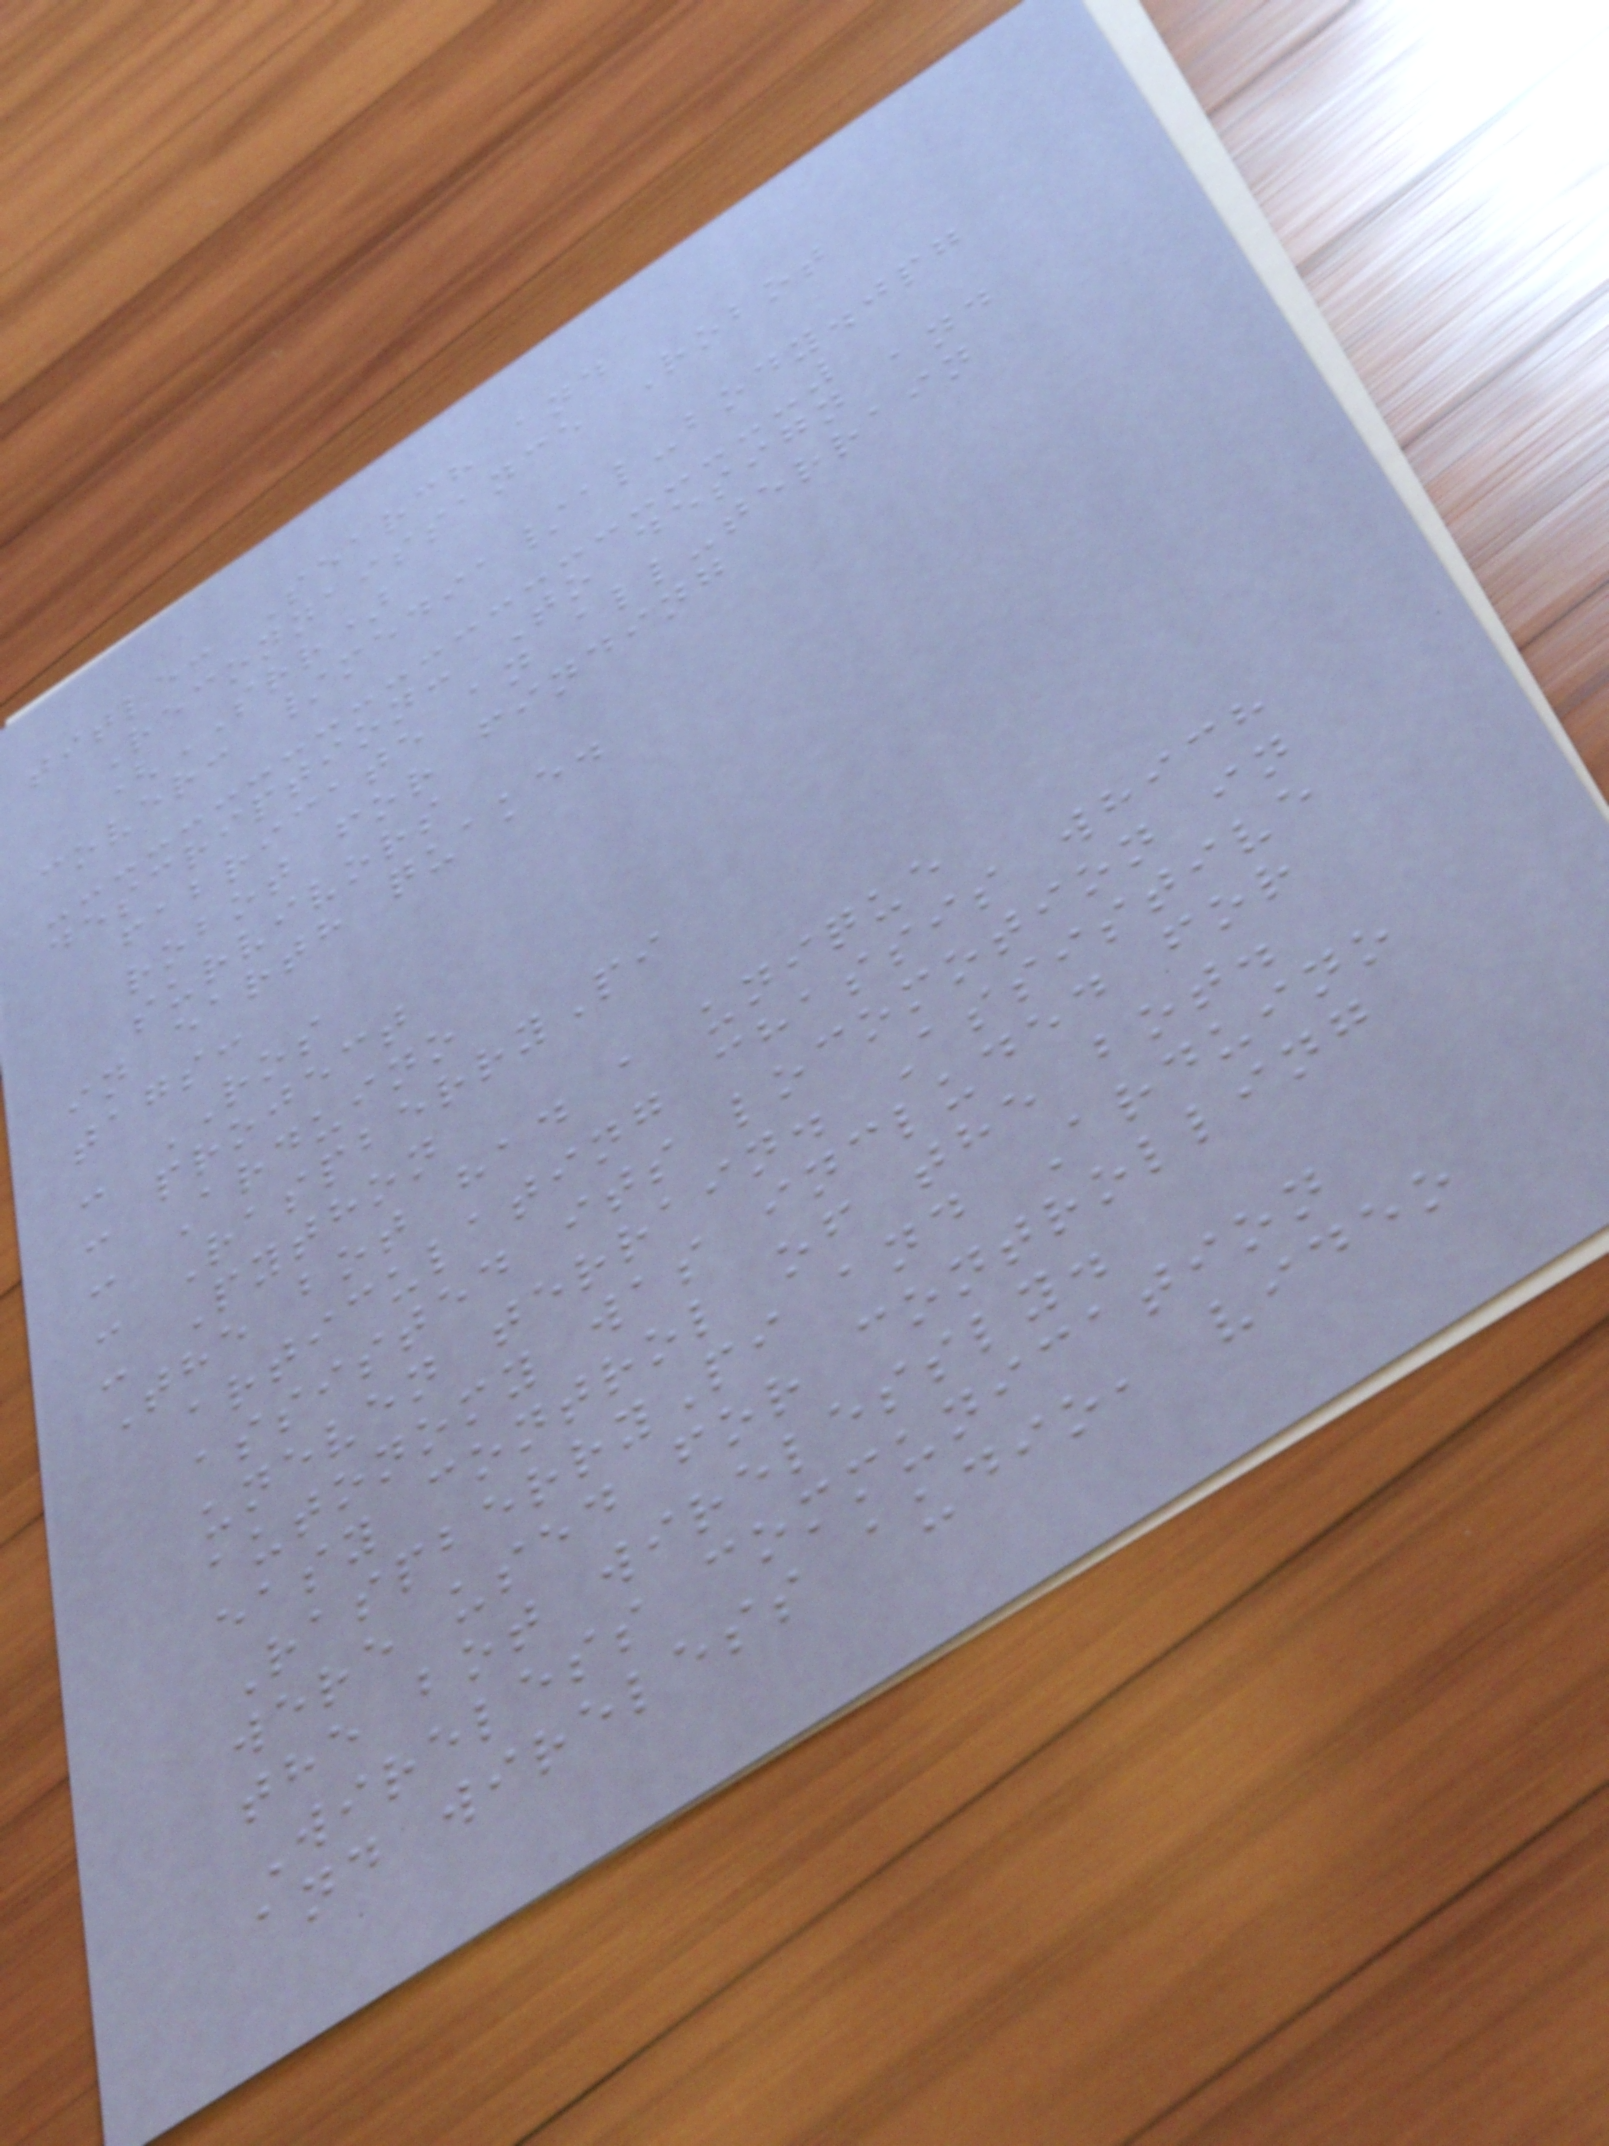title: Search and
Reconnaissance Robot
(SRR)
cover: /media/al-body.jpg
description: To design and
fabricate an all-terrain
robot for finding
survivors
in earth quake.
tags:
- ROS
- project
- Arduino
- RaspberryPi
- Python
The bot had a unique
articulating chassis which
assisted its locomotion in
uneven terrain. Assistive
autonomy was included for
easy control of the bot.
RaspberryPi and Arduino
were used for controlling
the bot wirelessly.
Wireless communication
and wireless audio, video
